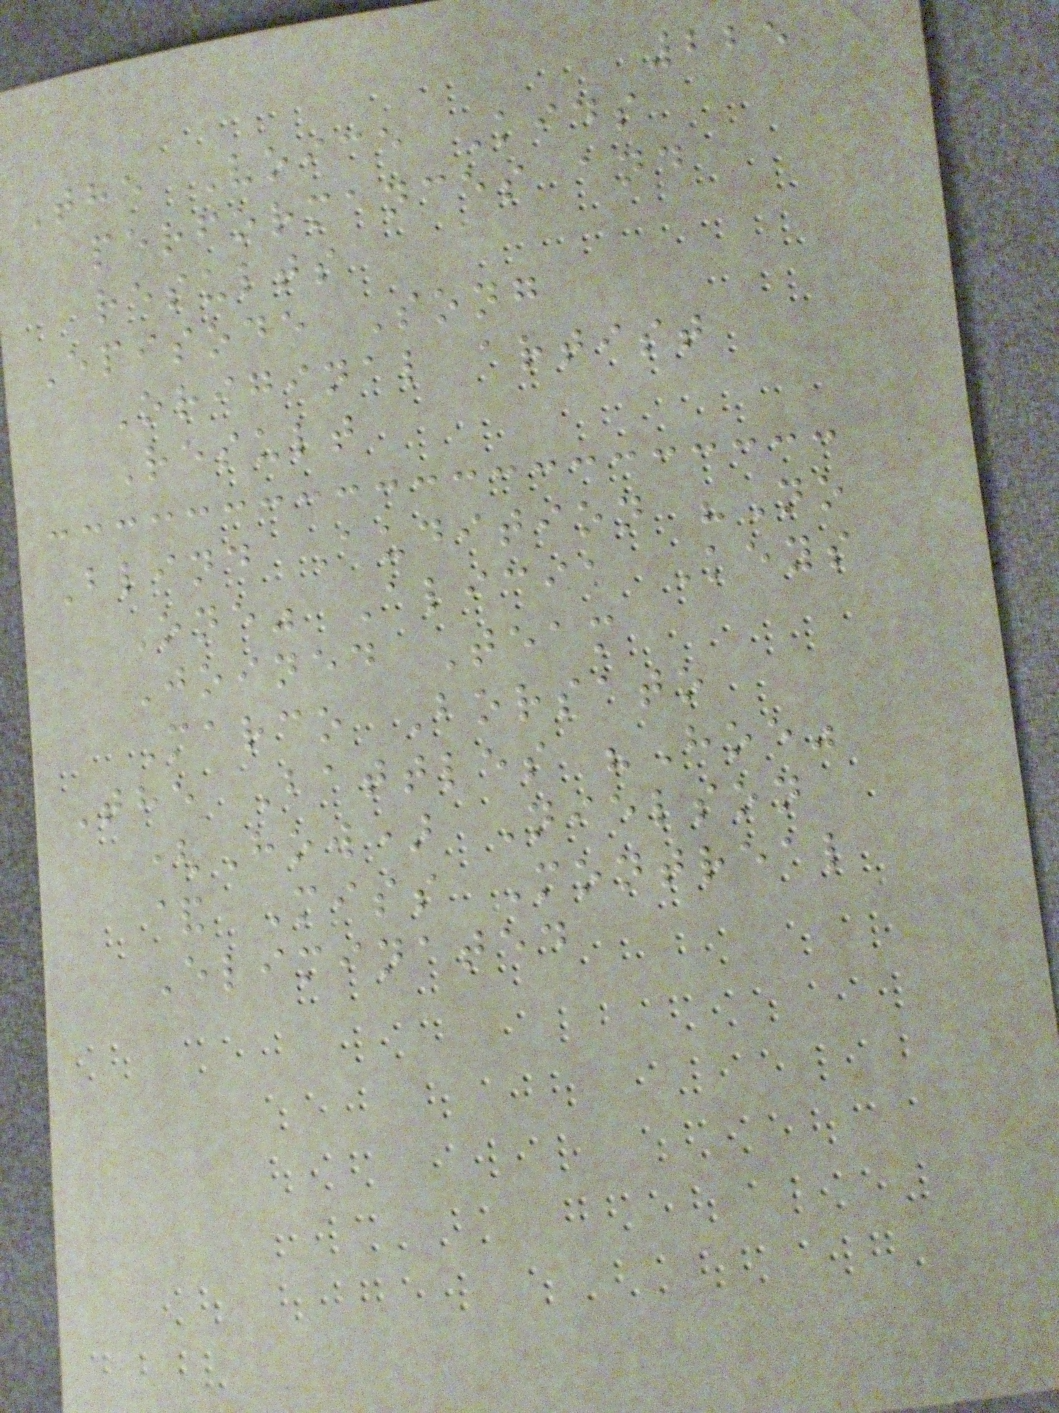225
The Voice Kids
performances and
results
Episode Song
Original artist
Result
Blind Audition "No
One" Alicia Keys
Joined Team
Marco Borsato
The Battles "Hoe"
(How) Nielson
& Miss Montreal
Eliminated
